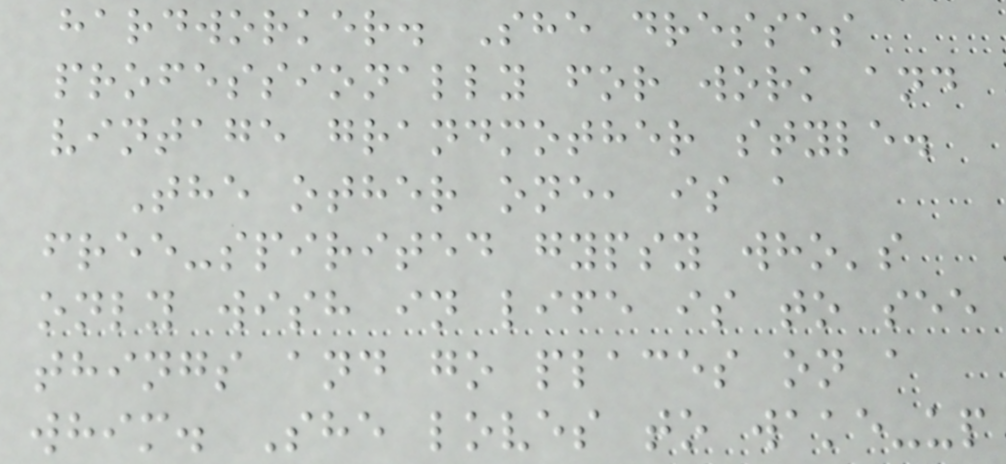hardworker. She dresses
professionally for work and
vintage grandmother style.
The other one, is a
free-spirited gypsy who's
only wish in life is to see
things and go places on a
whim. She loves to wake-up
